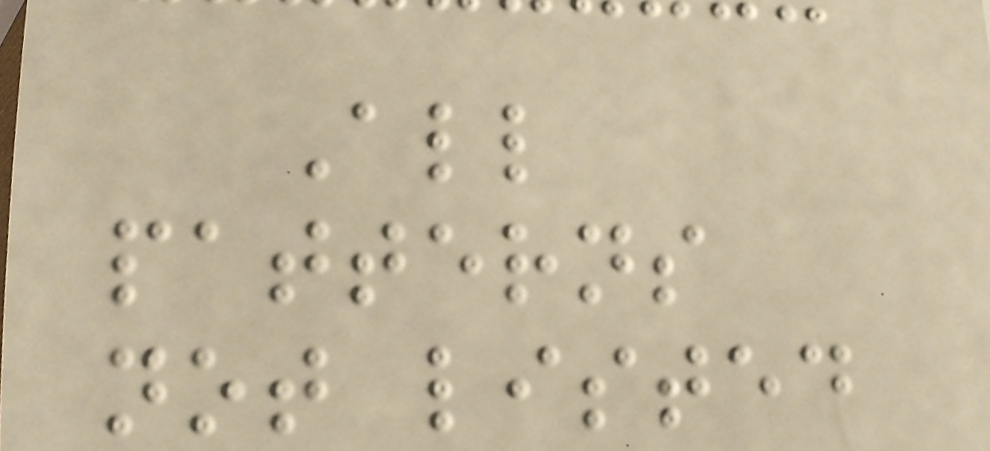All
patterns
not listed
